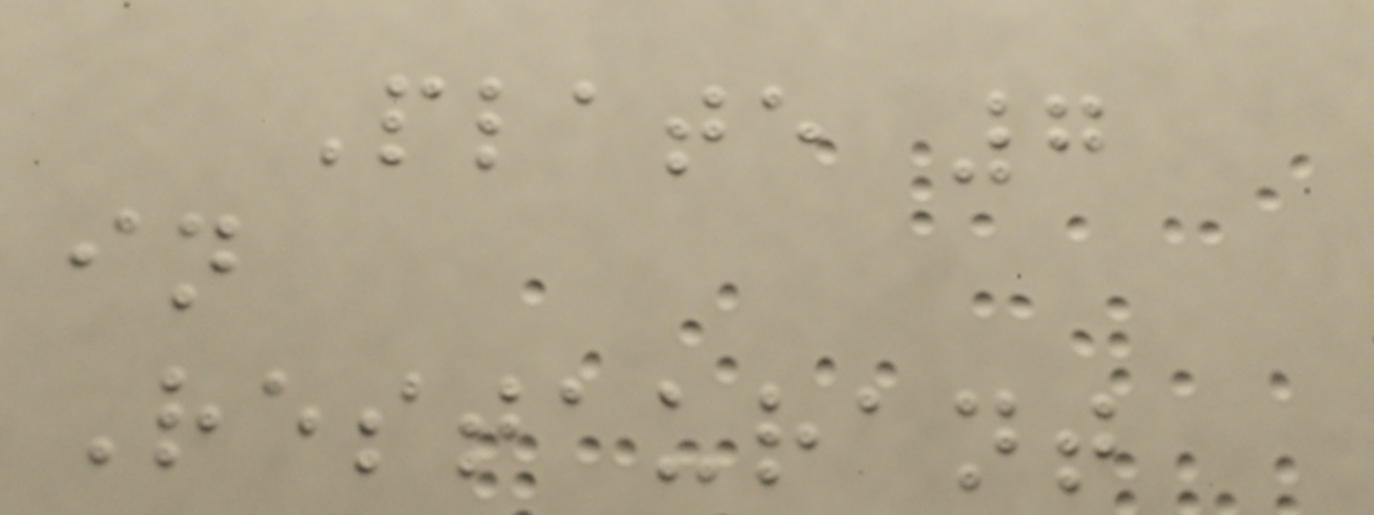Plate 7
in
Restaurant
